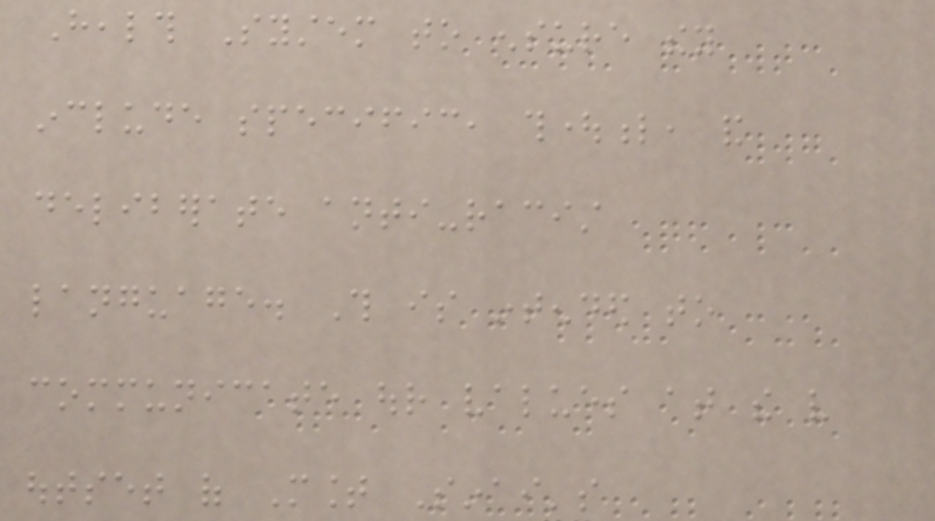Health System to ensure they
include specific, thoughtful, and
deliberate anti-racist
language. This is intended to
communicate our values at the very
outset of Mount Sinai's
